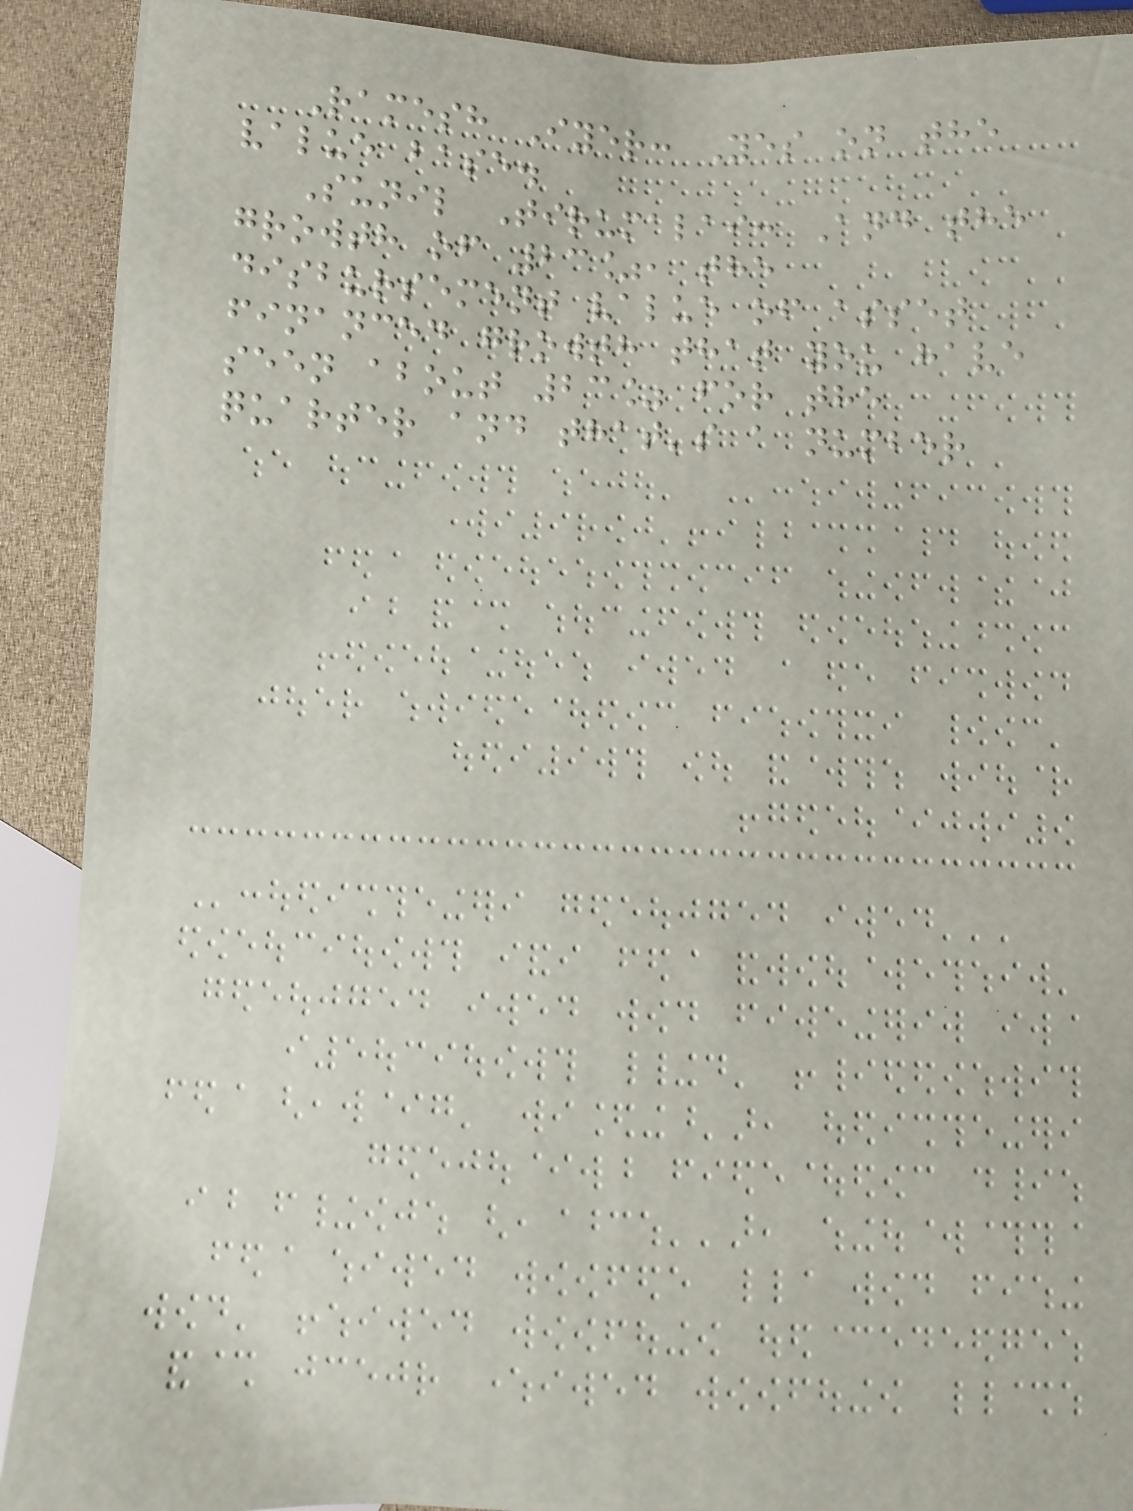Ramesh Iyer: Yes on the
value base.
Sunil Tirumalai: And the
growth of 23%, the
disbursement value of asset
financed growth that you have
seen about 23% for the
quarter and that's a number
